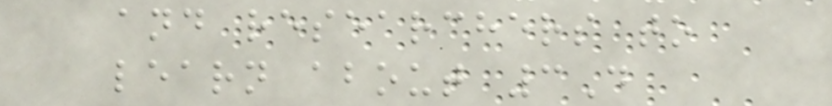and researchers to
learn about 3D
